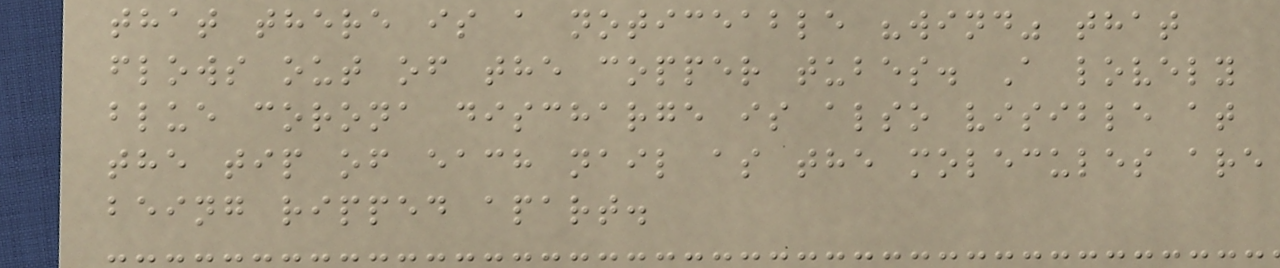that there is a noticeable "wind" that
flows out of the copper tubes. A lovely
blue corona discharge is also visible at
the tip of each nail as the molecules are
being ripped apart.
